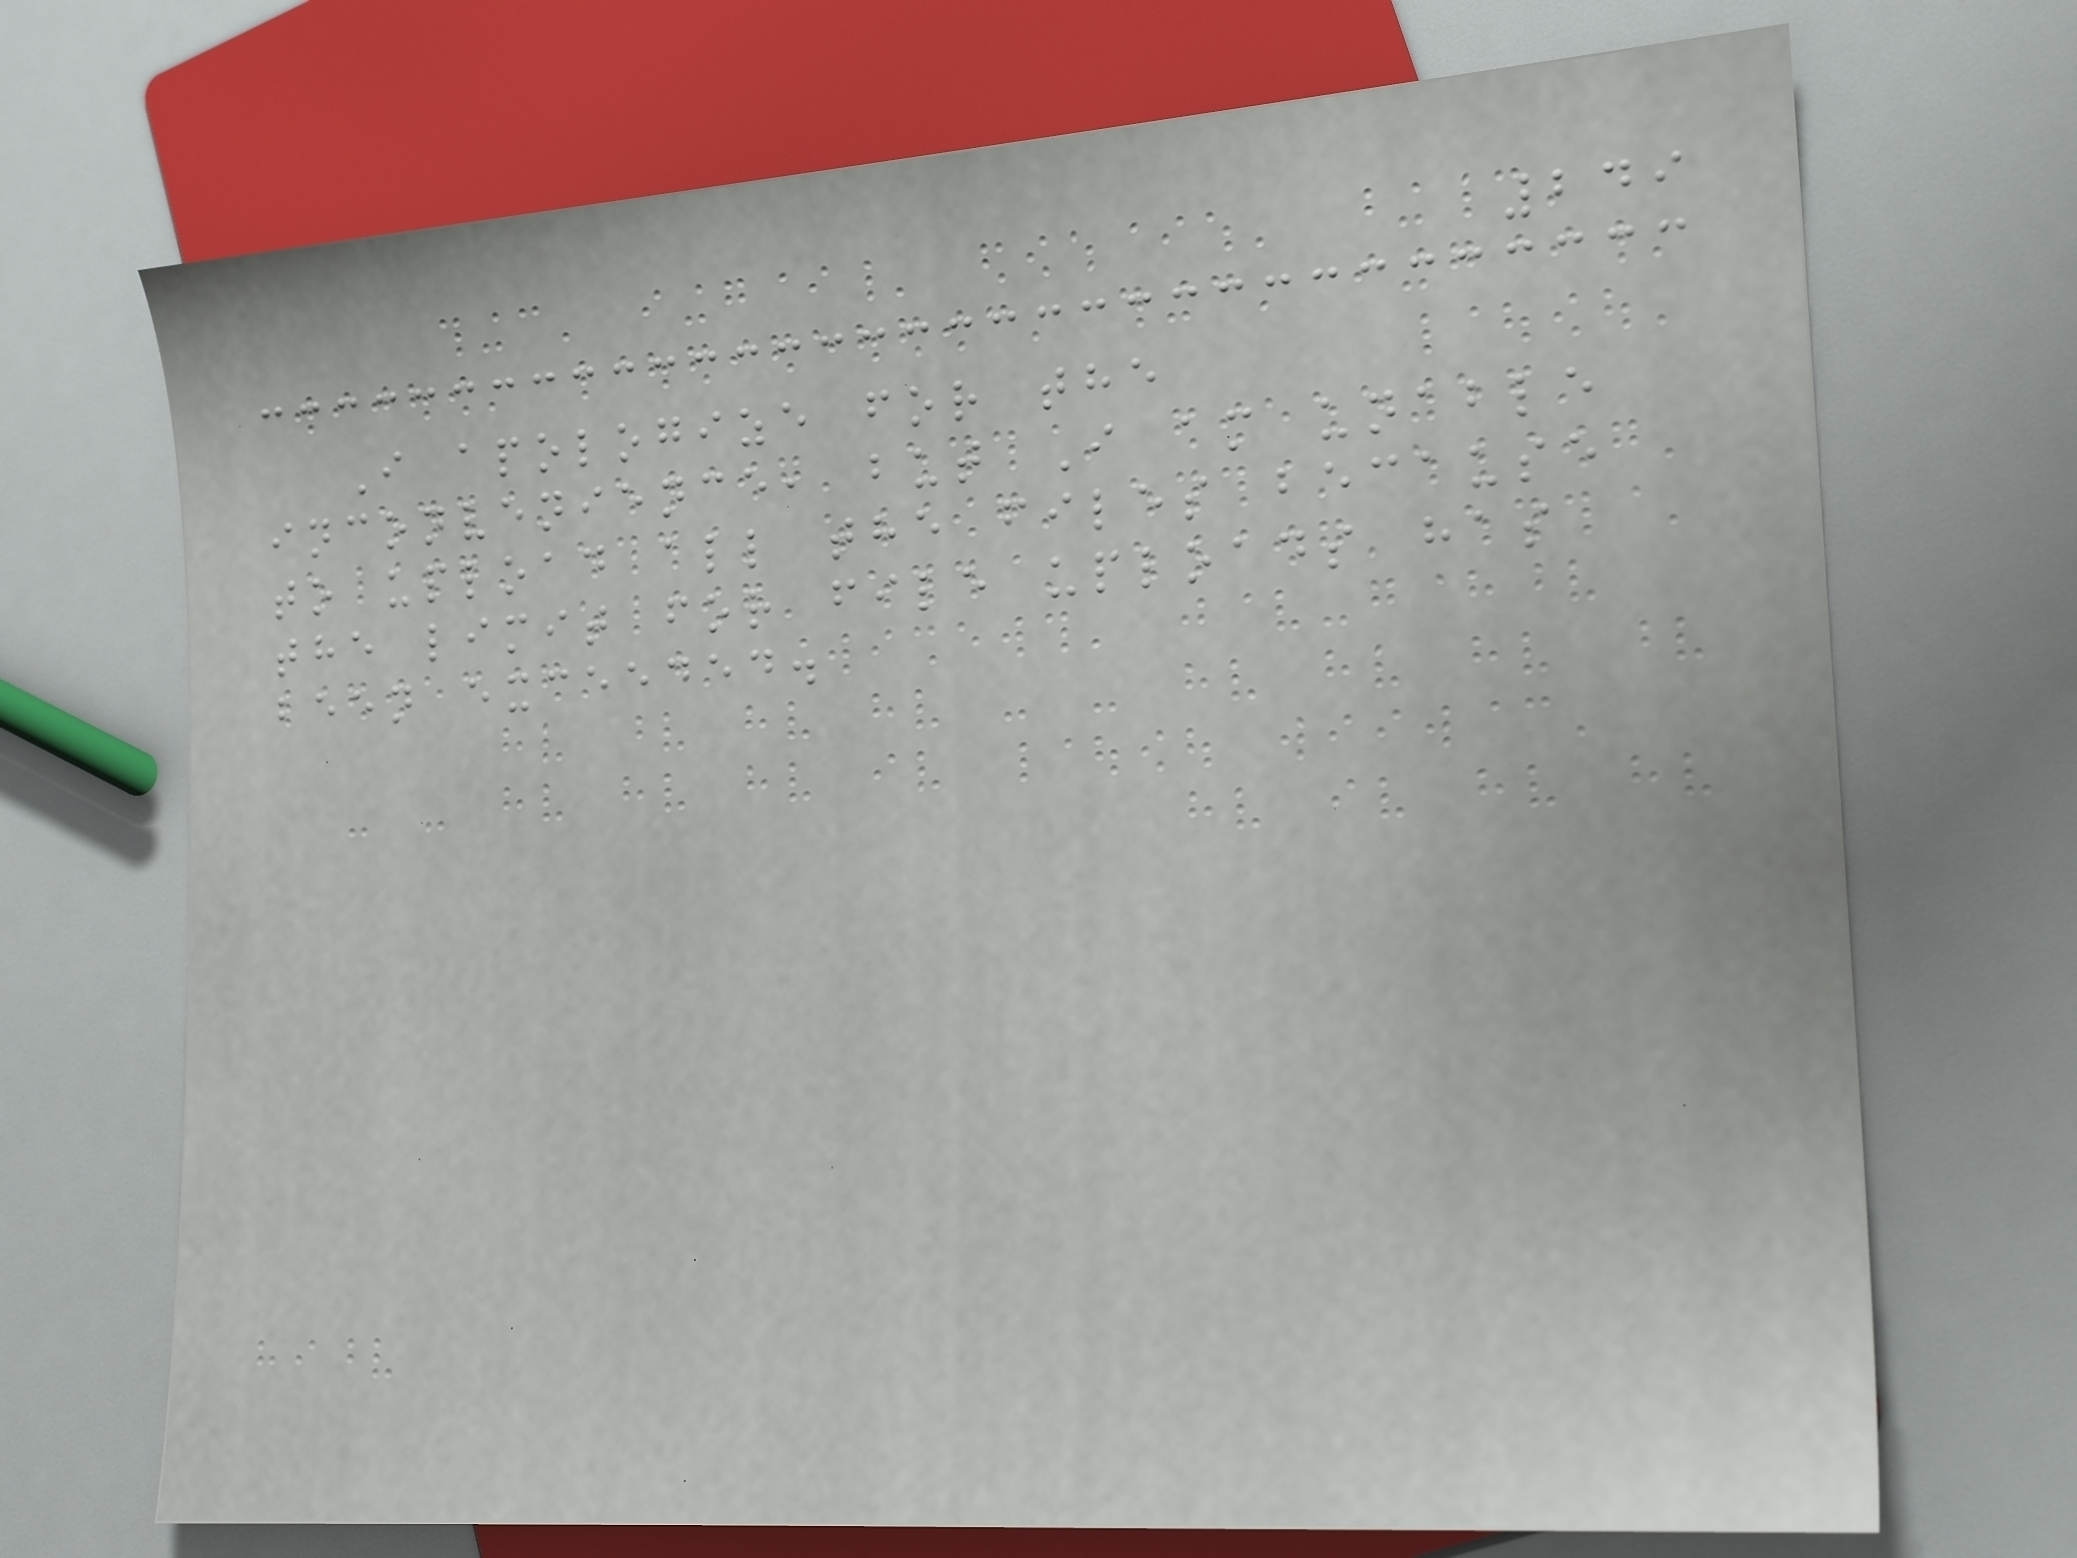249
I apologize for the
inconvenience, but I am unable
to upload all the files because
the limit for file uploads has
been exceeded.
